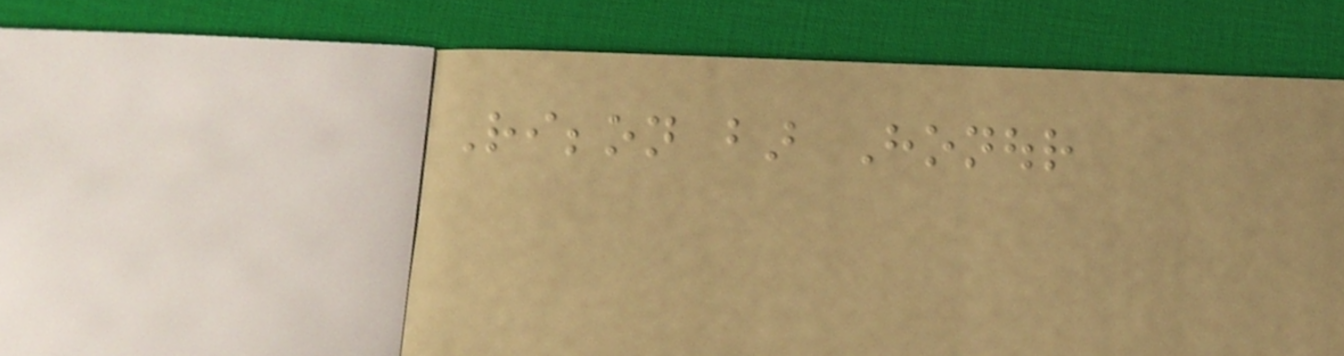Ribbon bar Honour
